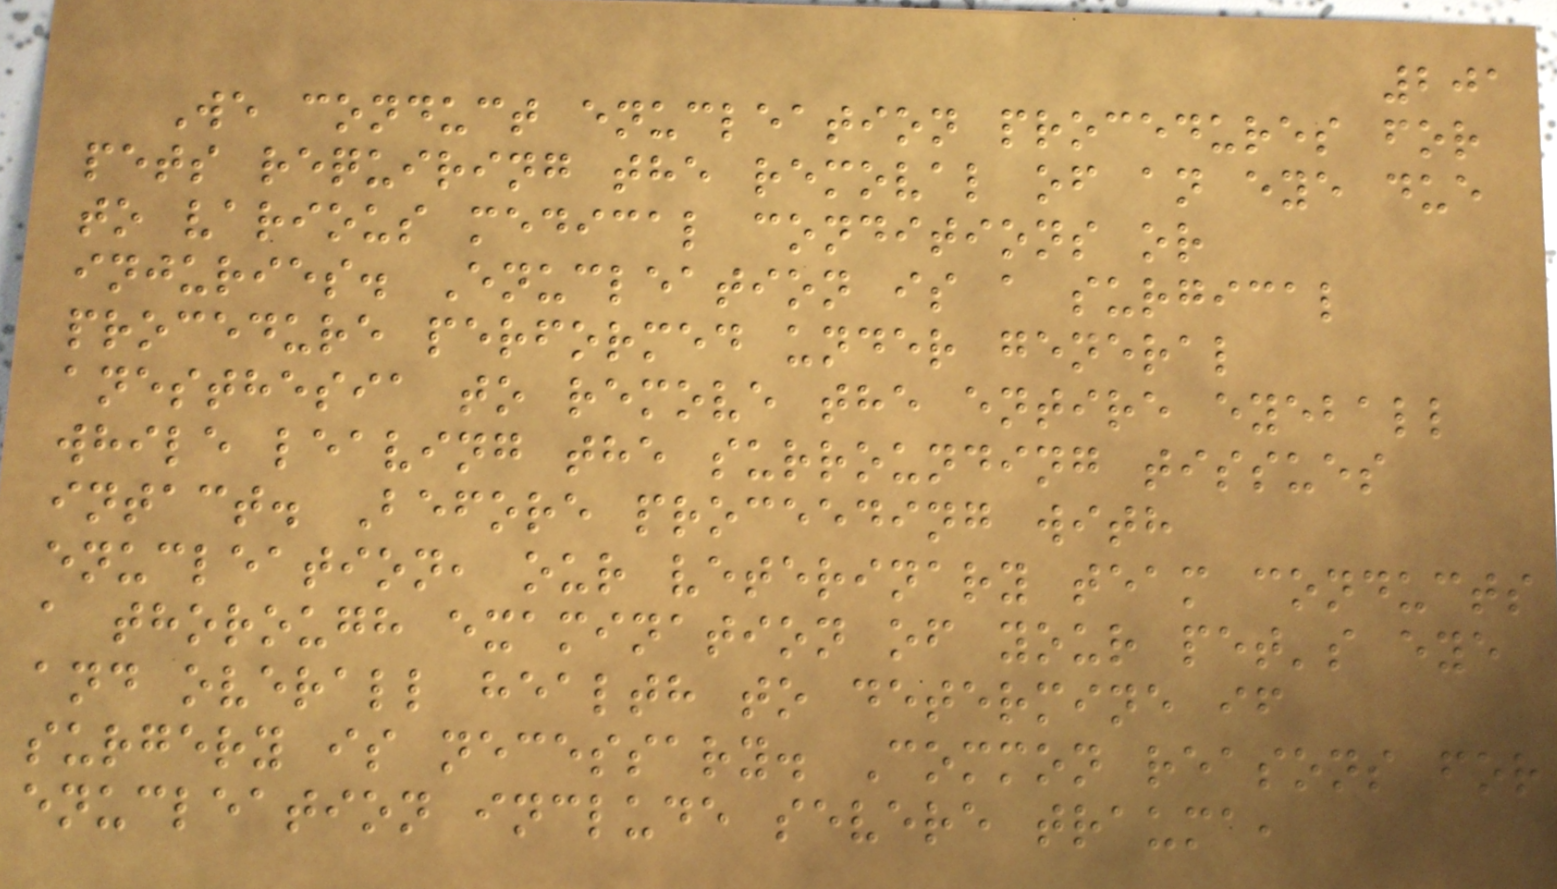201
We conduct enucleation procedures for
pets requiring the removal of an eye due
to various medical conditions or
injuries. Enucleation is a surgical
procedure performed under general
anesthesia to remove the entire eyeball
while leaving the surrounding tissues
intact. Before proceeding with
enucleation, our veterinary team conducts
a thorough examination of your pet's eye
and overall health to determine if
surgery is necessary. Common reasons for
enucleation include severe trauma,
